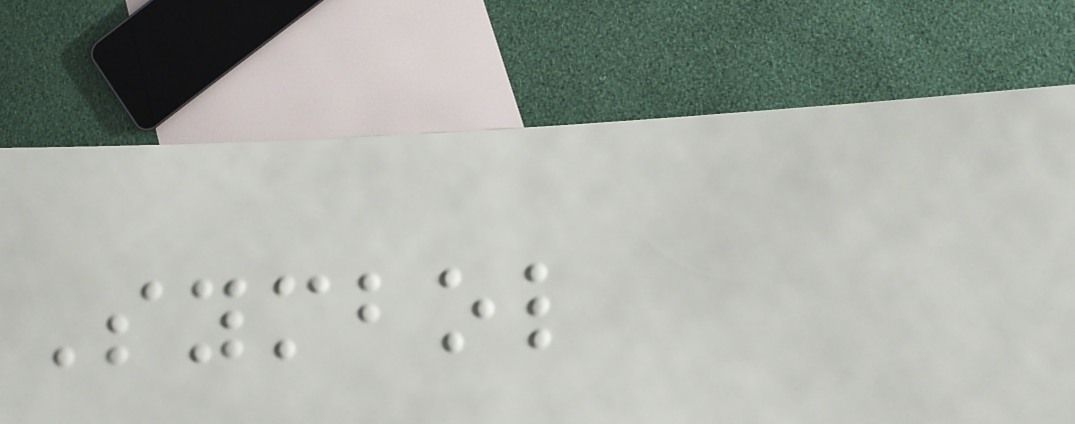Symbol
